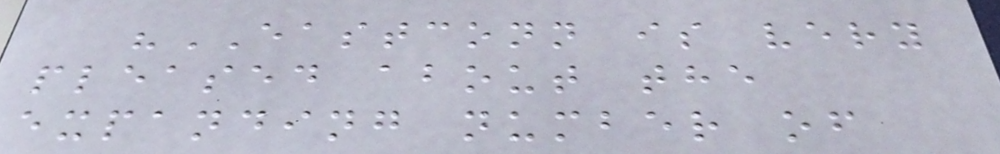"EASTCONN is very
pleased about the
expanding number of
